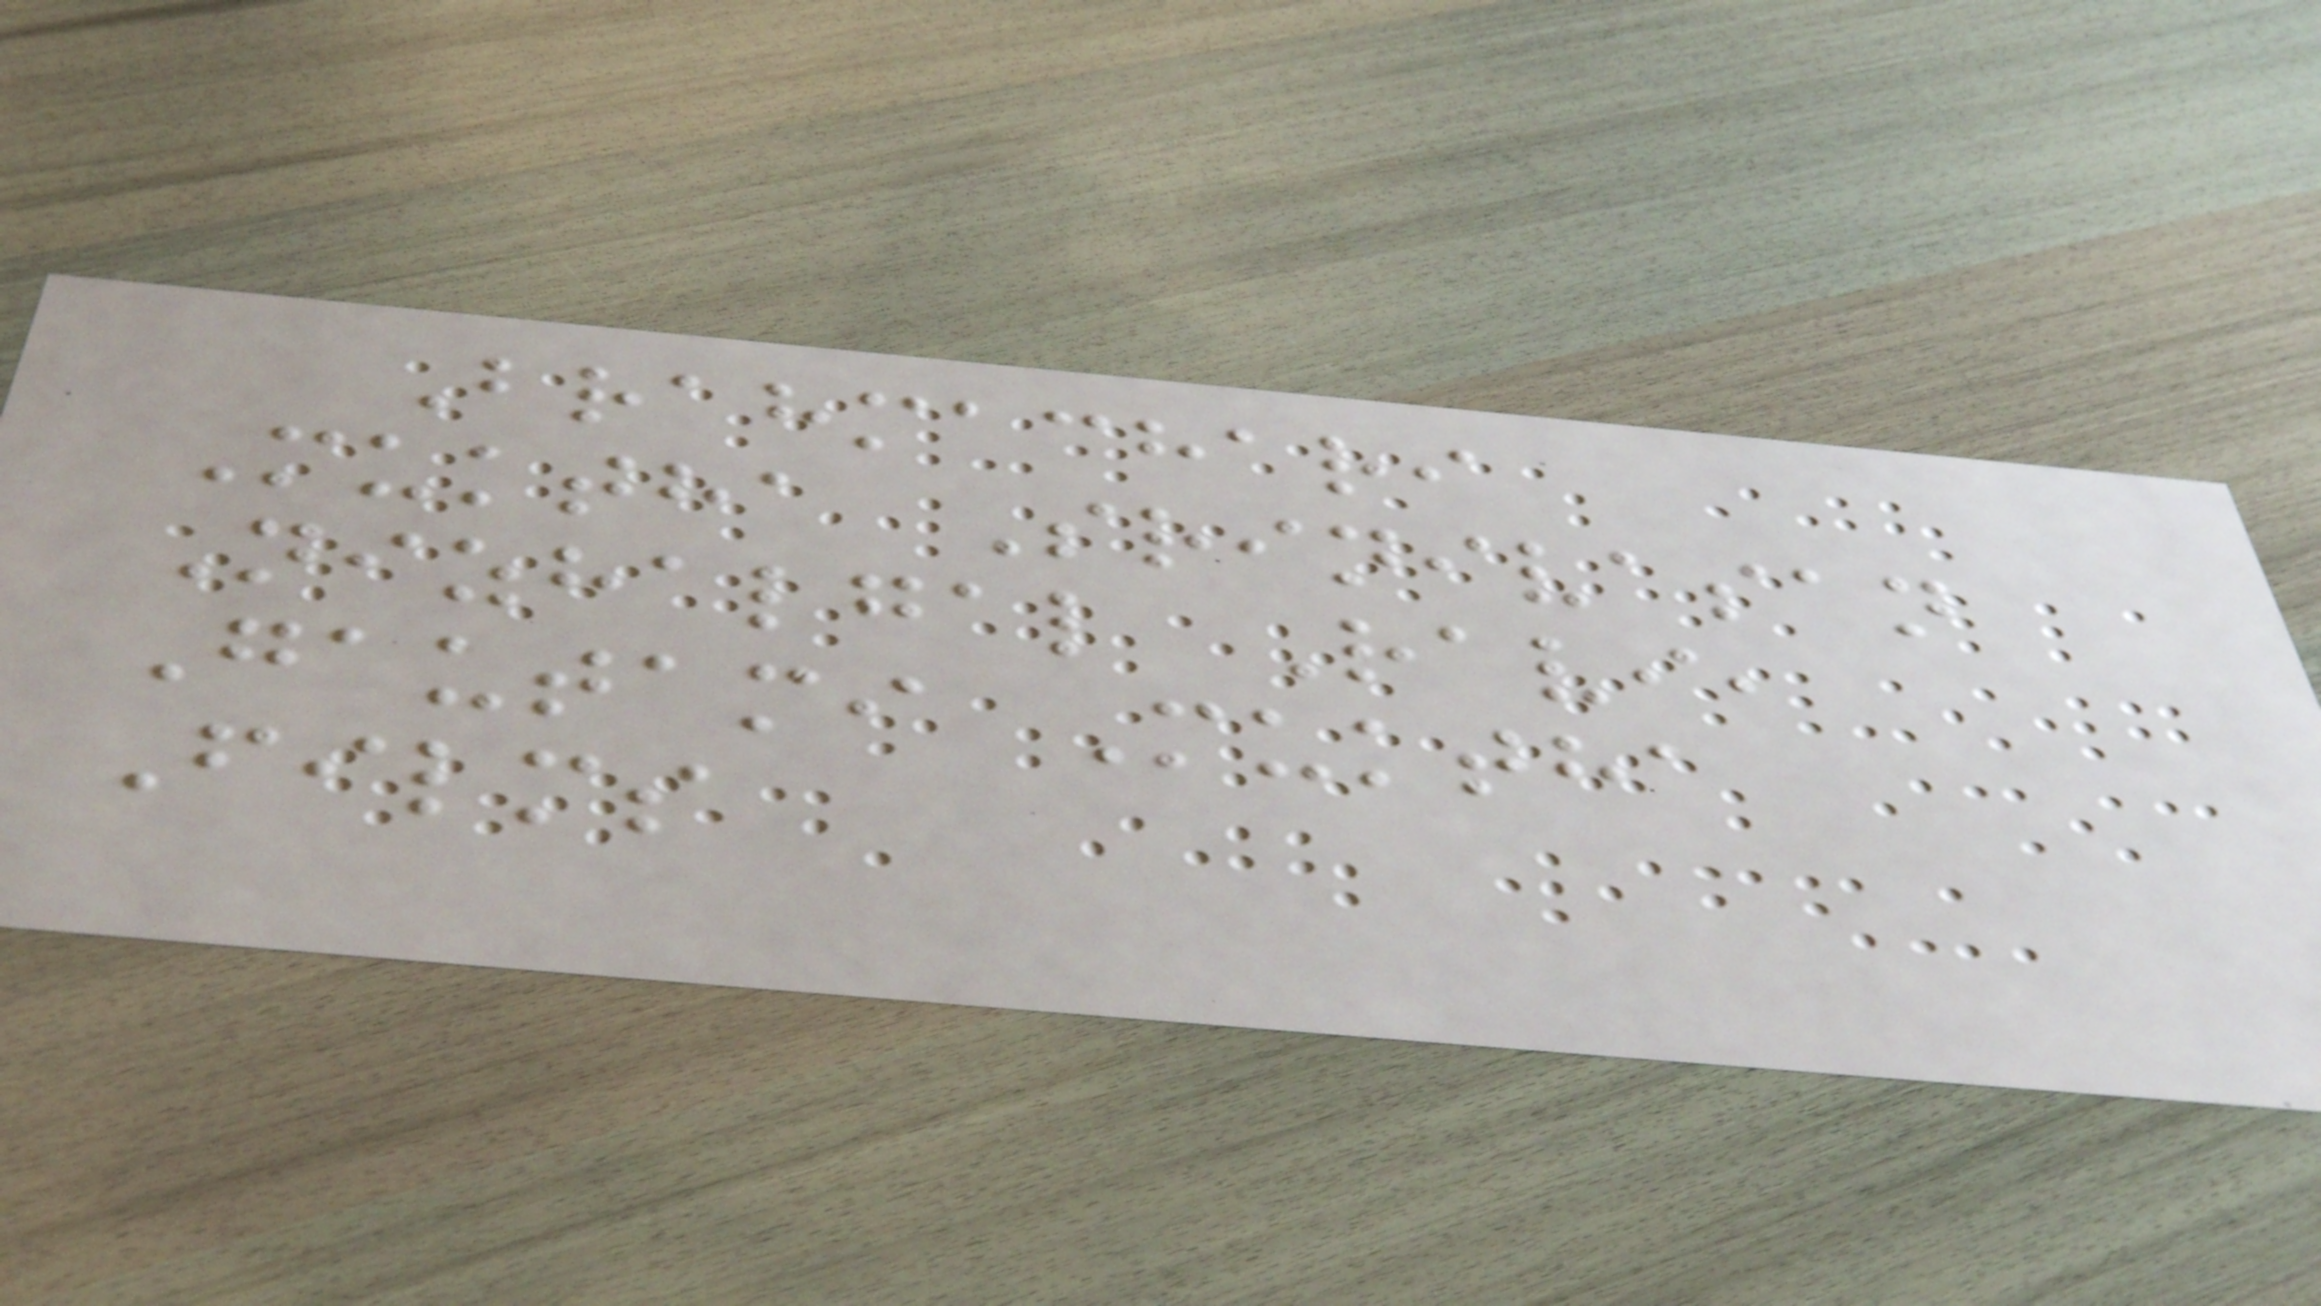Brahmachari
Muktha Srinivasan
Nizhalgal Ravi,
Gautami Muktha
Films
